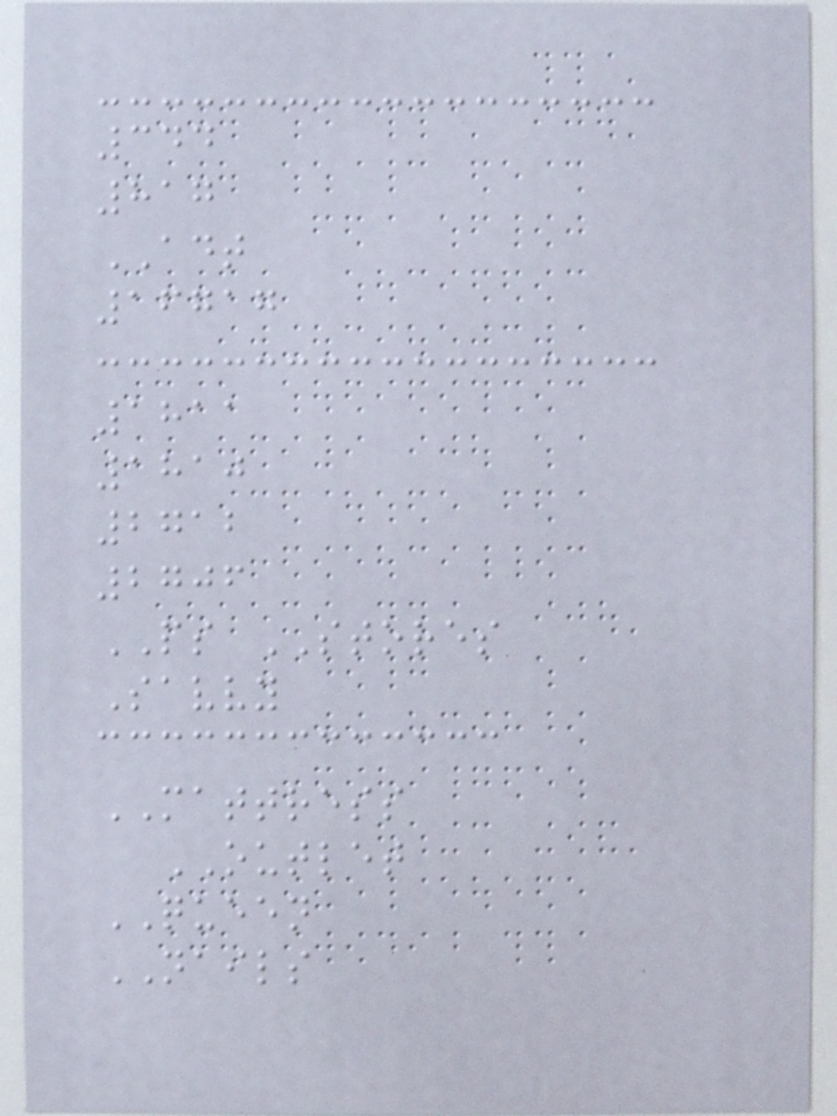344
817
ADT
16717
1811
1810
2712
2706
PS STORES
Savvy
MATTRESS
OUTLET
QUEEN
NAILS
